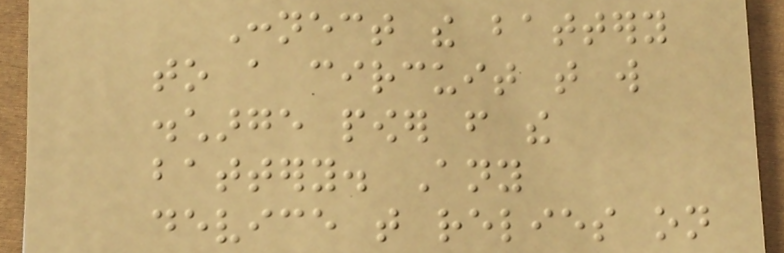Connect the battery
to a circuit that will
discharge power from the
battery. Any
device that relies on
